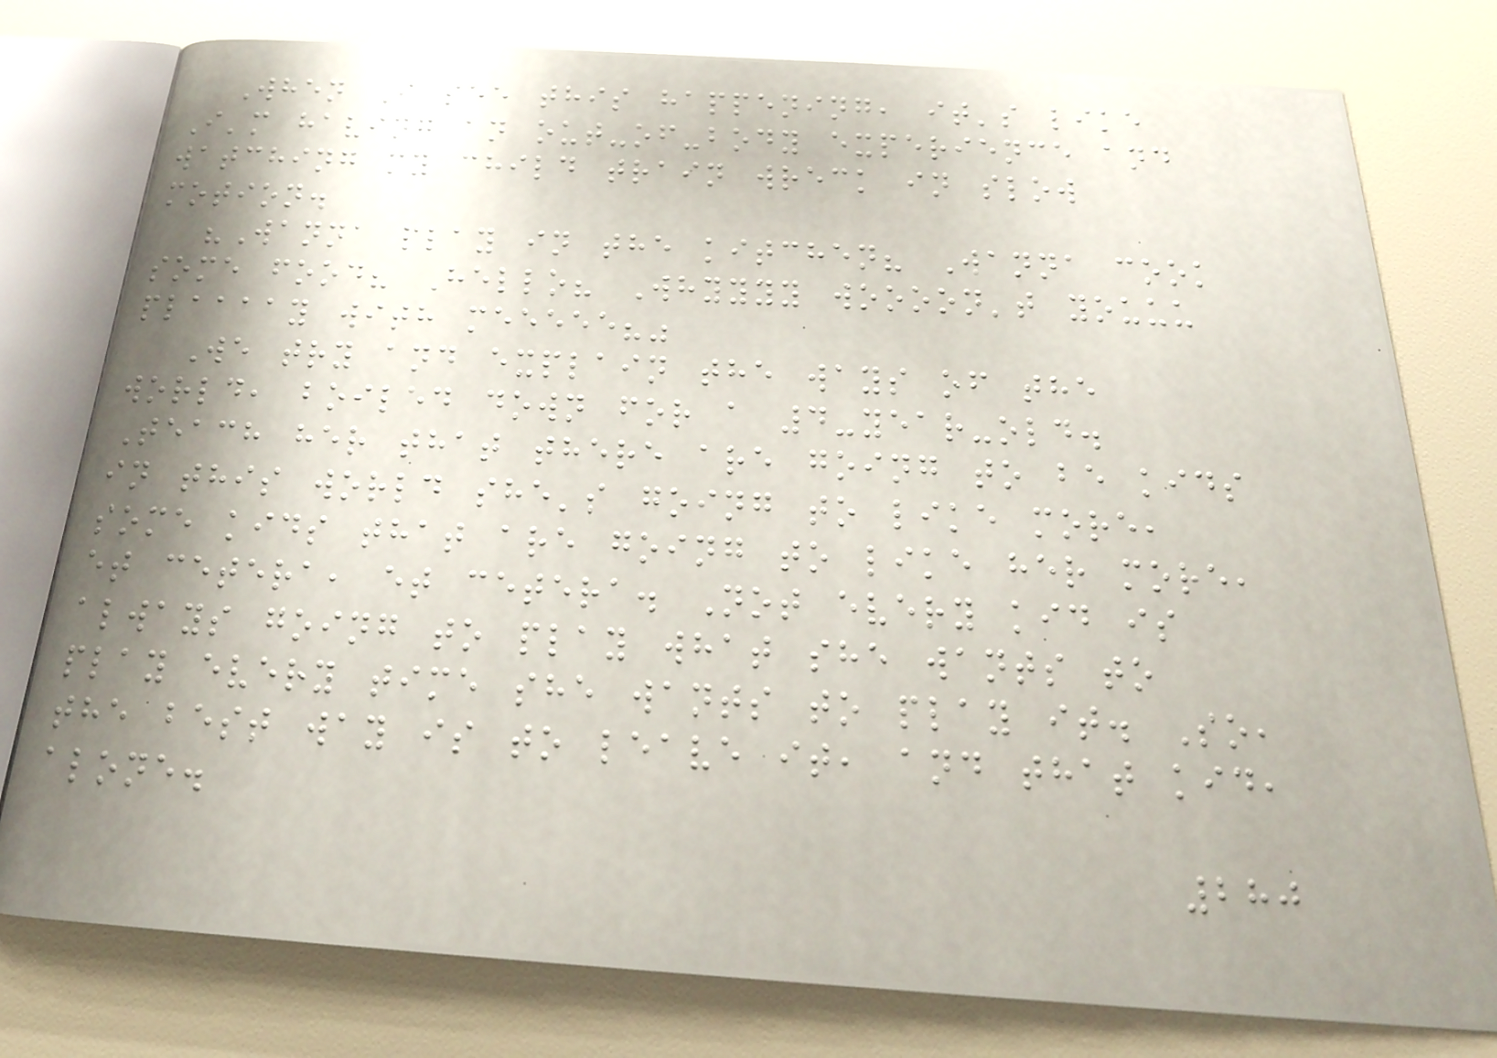When I see this happening, it's like
I'm having an out-of-body experience and
watching my child train wreck in slow
motion.
"Wanna play in the kitchen? Wanna cook
some food? Hello? Whyyyy woooon't youuu
plaaaay with meeeee?"
We try and explain the ways of the
world, boiled down for a 4-year-old.
Teach her that there are going to be kids
in this world she's going to like more,
some kids that are going to like her more,
et cetera, et cetera. Not every kid is
always going to play what she wants to
play every time she wants to play it. So,
the best way is to leave it, and that kid,
alone.
280
